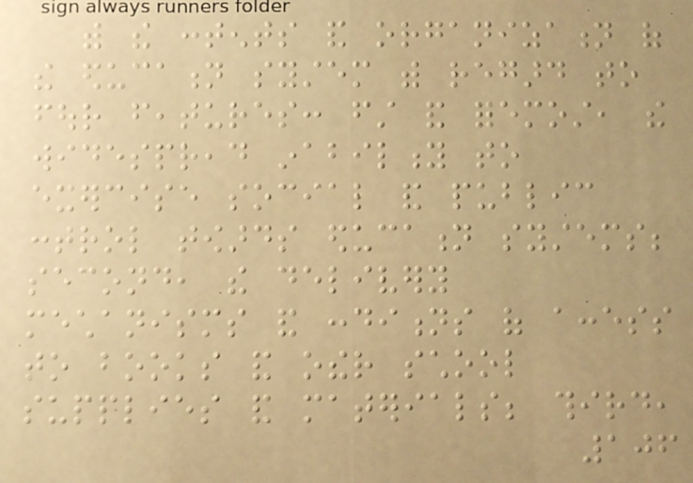with the contents and organization of
the education system with regard to
four features: first and foremost, the
widespread inability to
exercise social and public
control towards education systems;
second, the delivery
mechanisms and conditions of access
to books and other school
supplies and materials; third,
106
